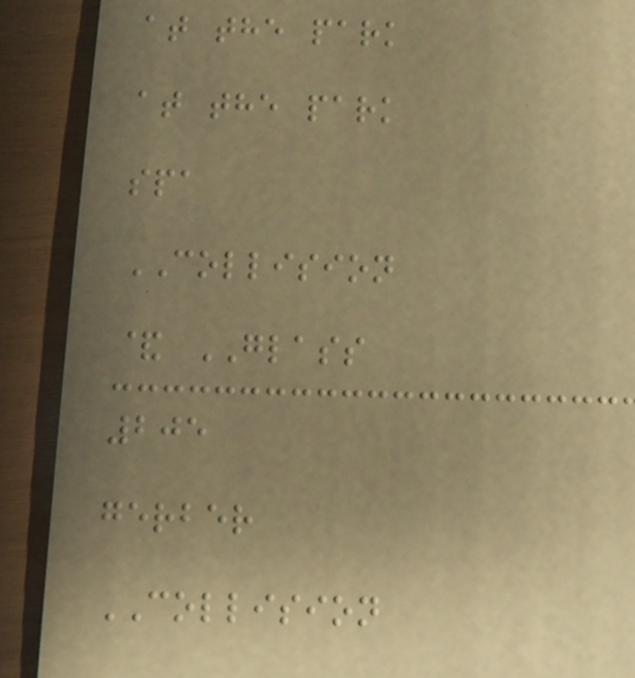at the park
at the park
spa
COLLISION
& GLASS
205
gerber
COLLISION
